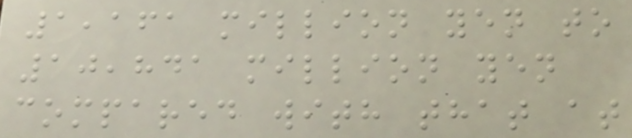1,161 million yen to
10,841 million yen
compared with that at
